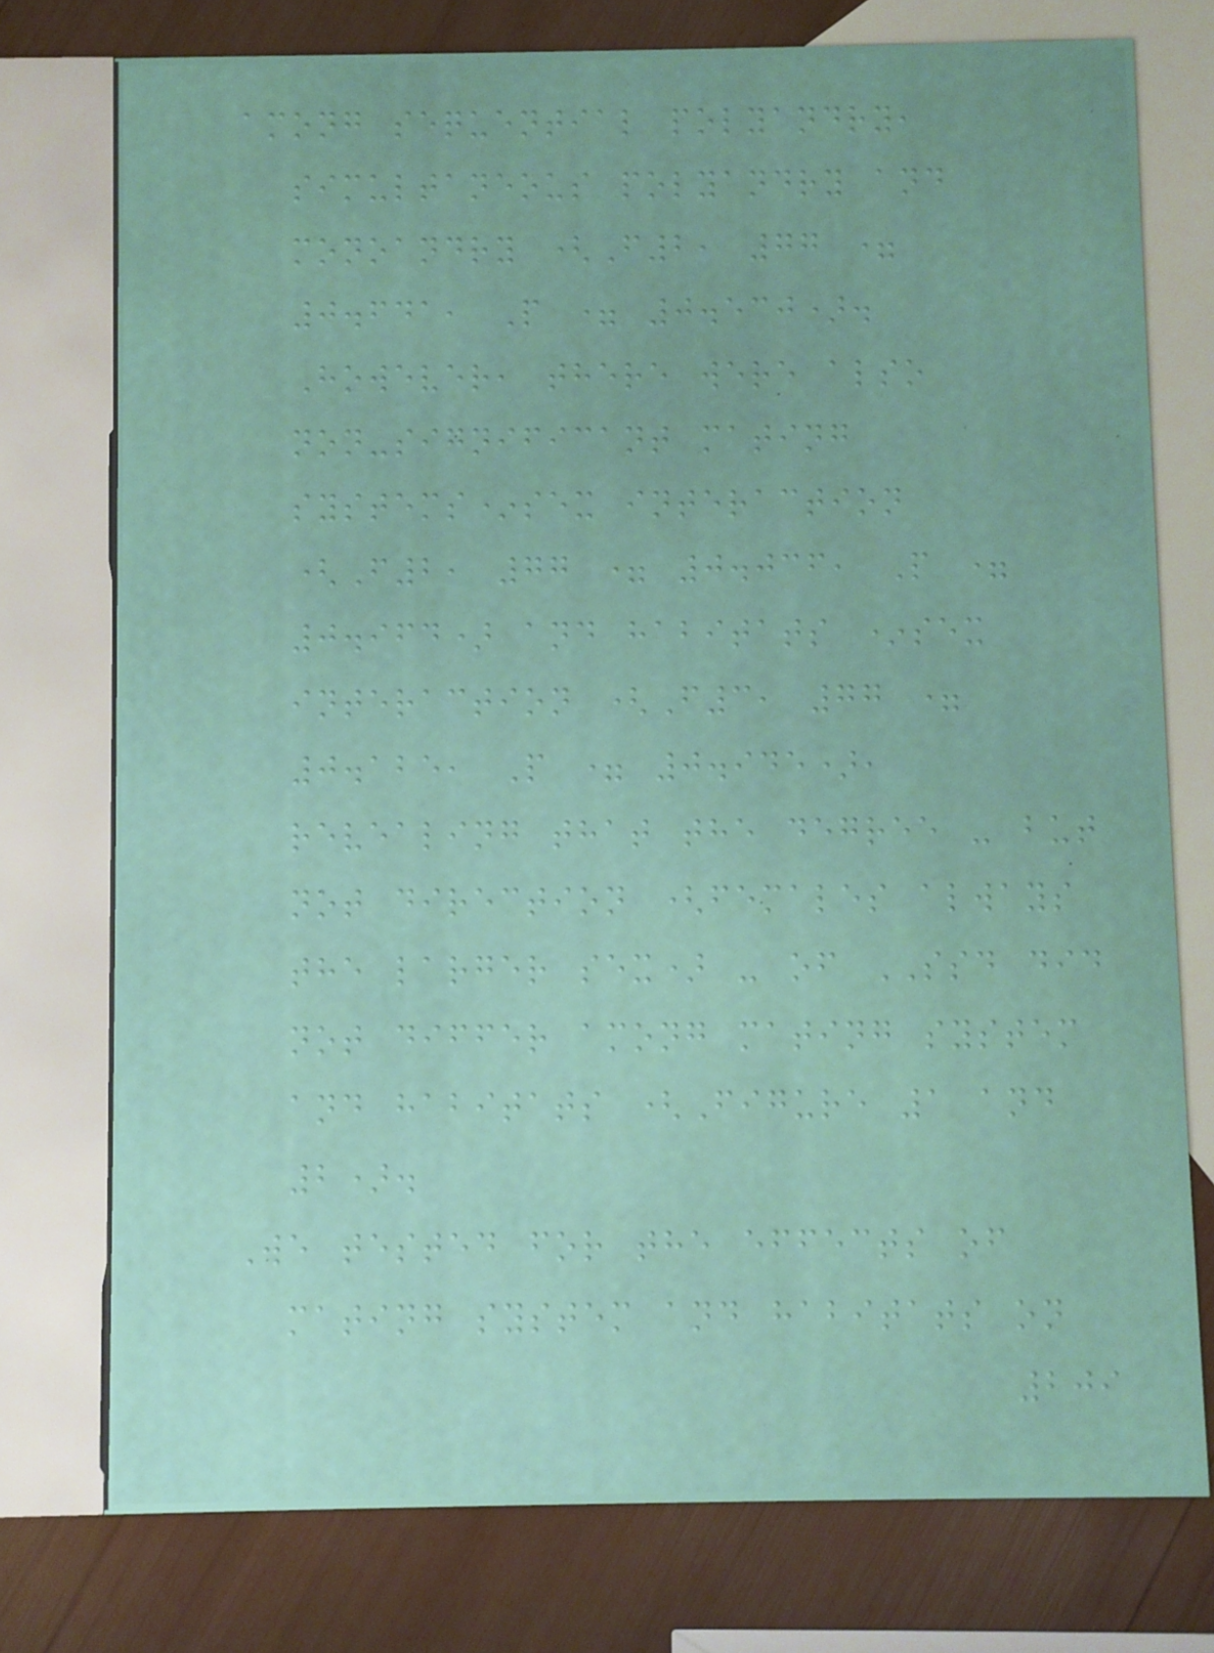among sequential polyandry,
simultaneous polyandry and
monoandry (F2, 77 =
0.641, P = 0.530).
However, there were also
non-significant mating
systems*sex interaction
(F2, 77 = 0.036, P =
0.964) and habitats *sex
interaction (F3, 77 =
0.125, P = 0.945),
revealing that the degree - but
not direction (females always
the larger sex) - of SSD did
not differ among mating system
and habitats (Figure 1 and
2).
We tested for the effects of
mating system and habitats on
209
